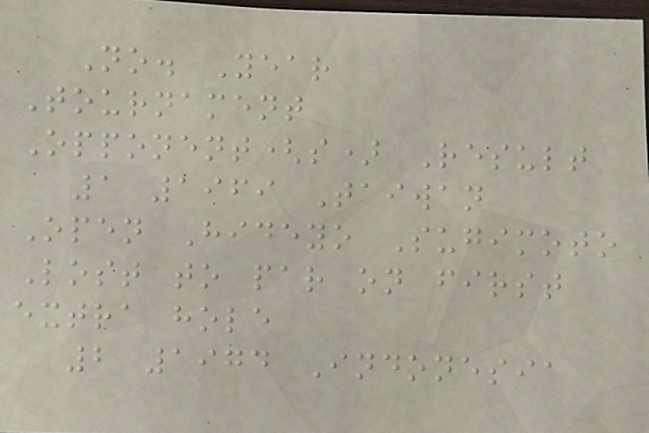No. Year
Tournament
Opponent(s) Result
1 1969 Taiwan
Open Hideyo Sugimoto
Lost to par on first
extra hole
2 1974 Indonesia
